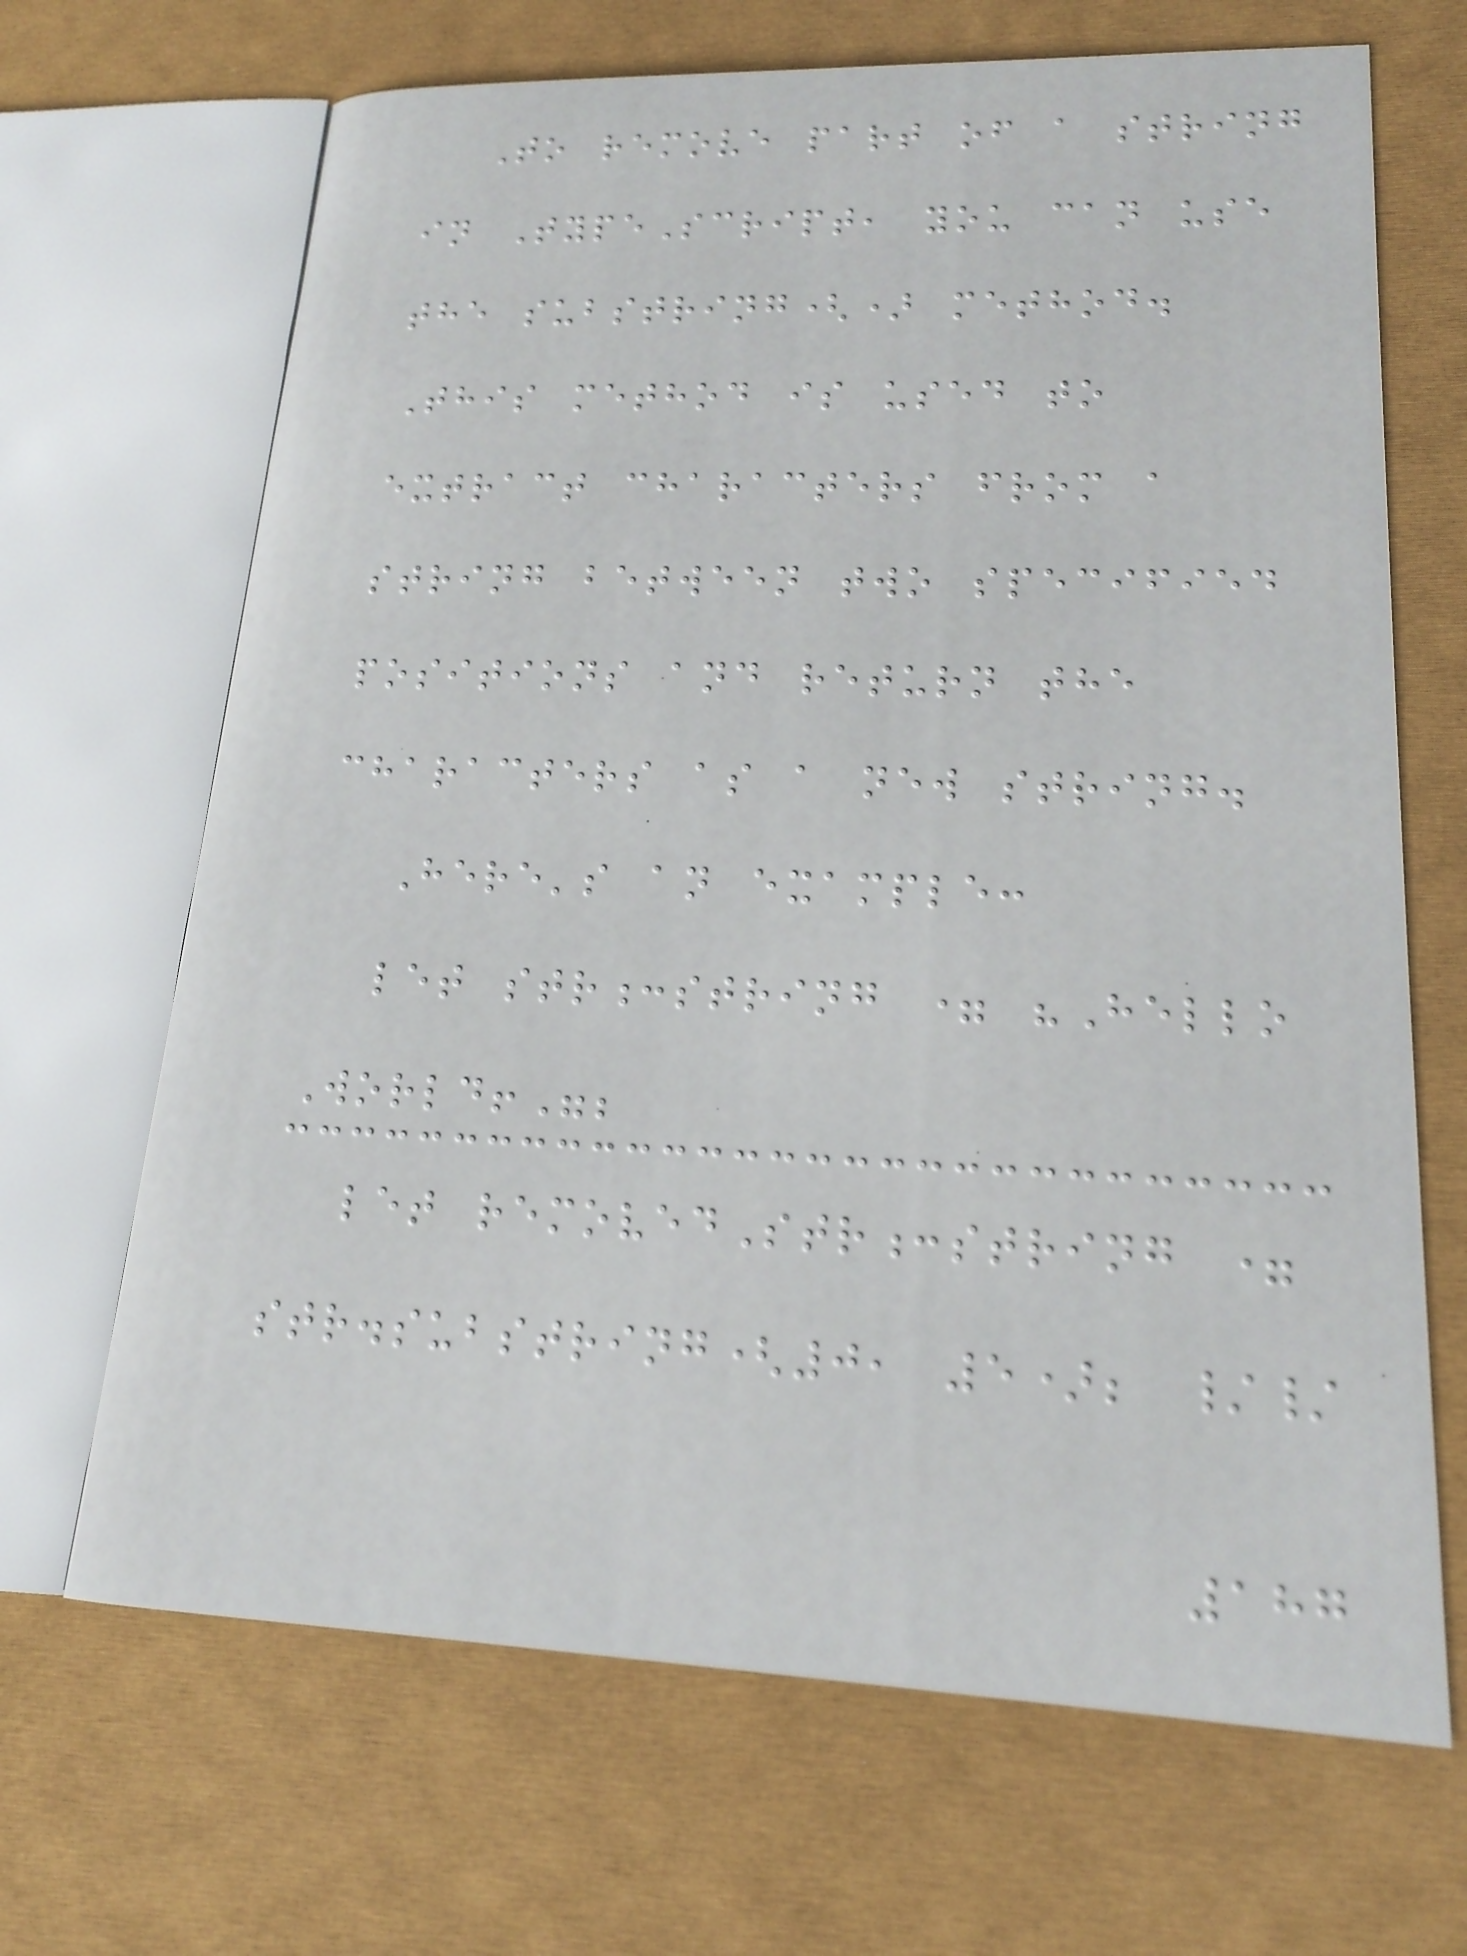To remove part of a string
in TypeScript, you can use
the substring() method.
This method is used to
extract characters from a
string between two specified
positions and return the
characters as a new string.
Here's an example:
let str:string = "Hello
World!";
let removedStr:string =
str.substring(0, 5); //
187
